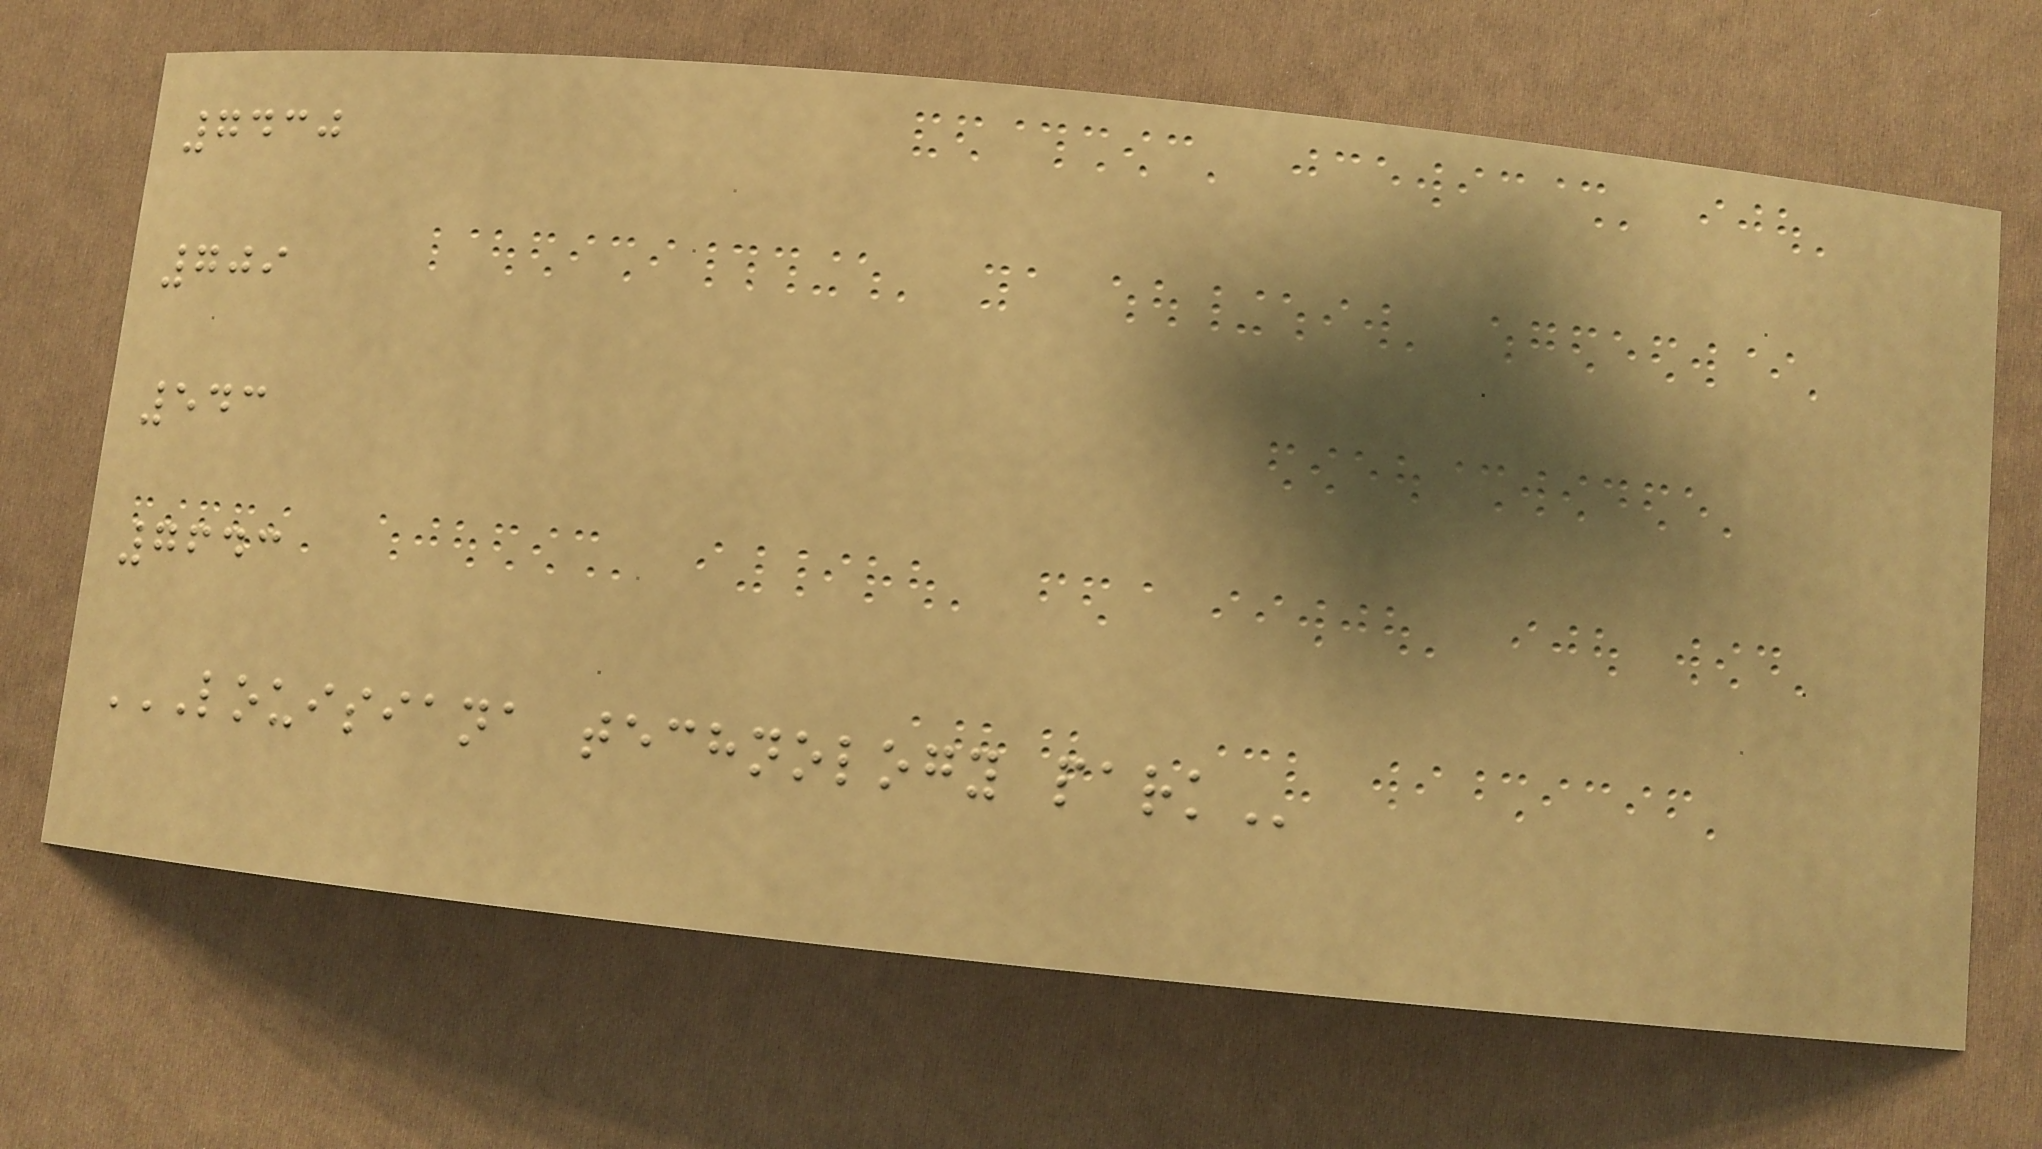7430
709
543
7643
LOUISIANA TECHNOLOGY PARK
